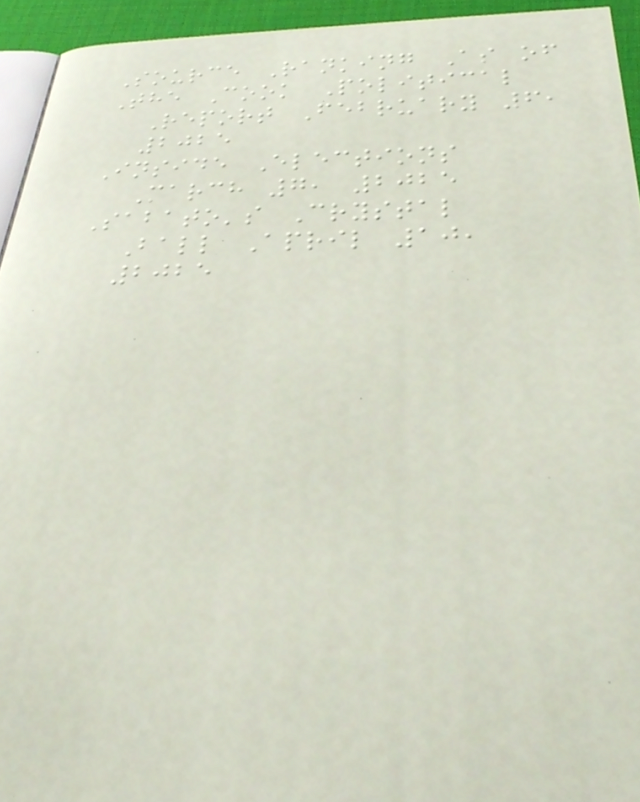Source Ranking As of
The Cook Political
Report February 6,
2025
Inside Elections
March 7, 2025
Sabato's Crystal
Ball April 10,
2025
